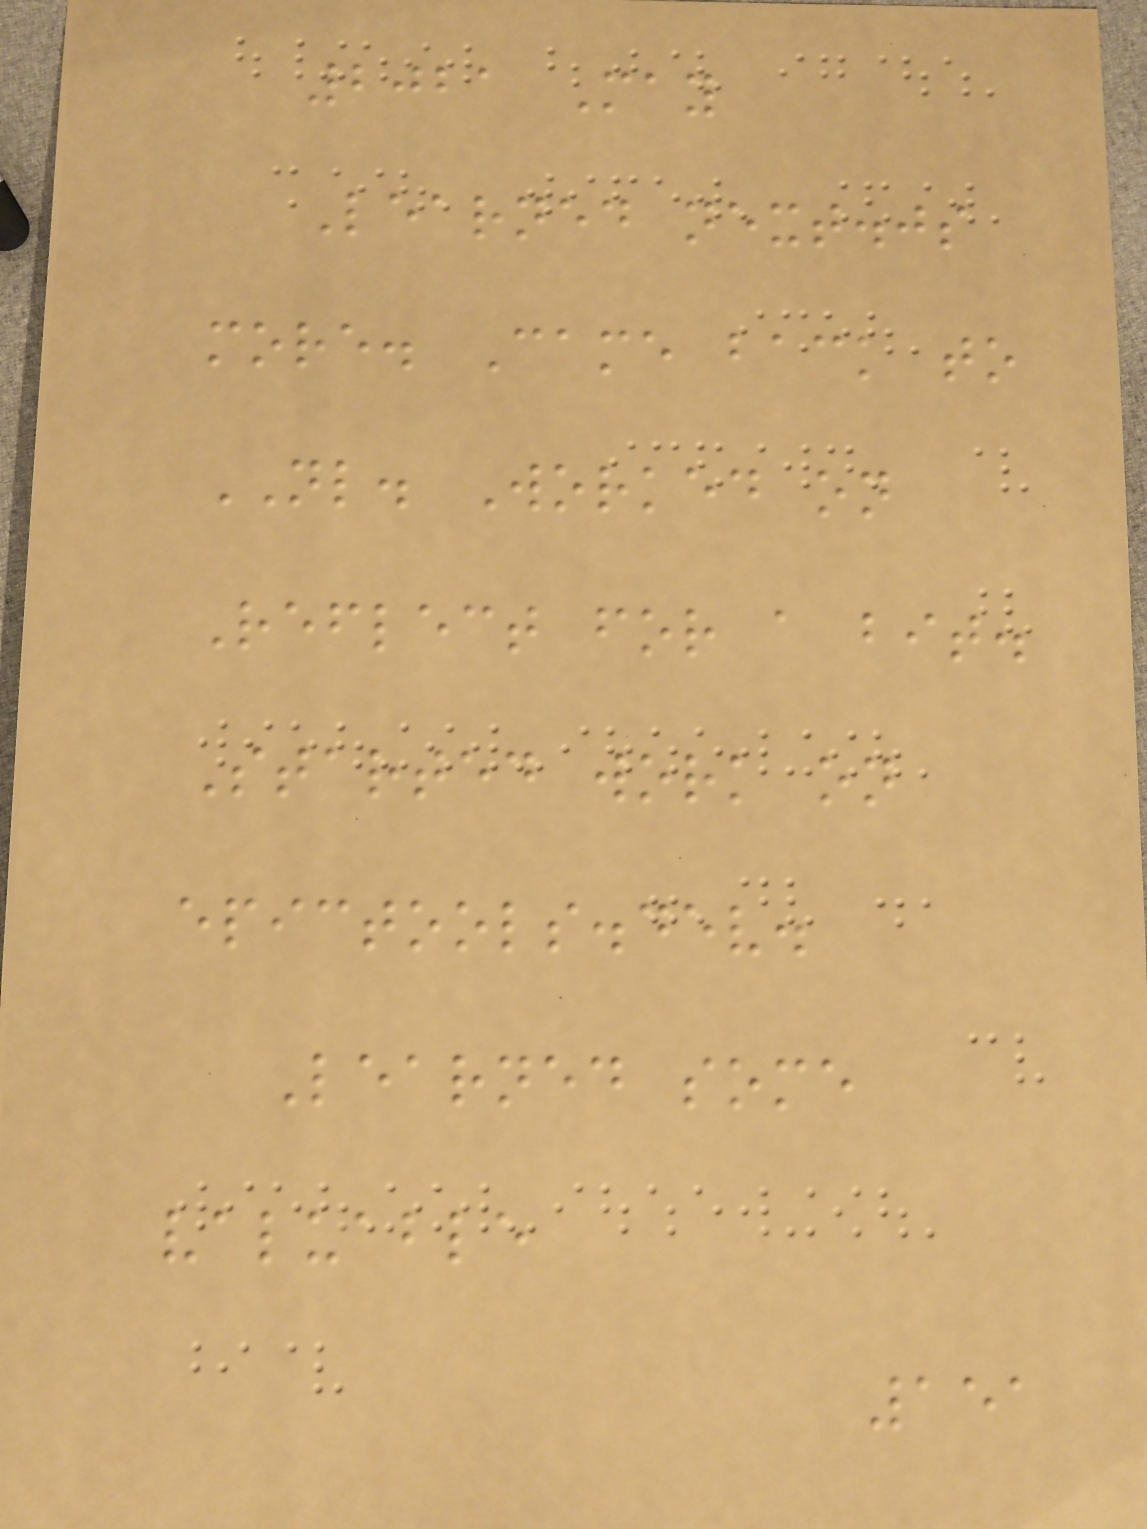2021 May
Learned next.js
more. Came back to
NL. Worked on
Reflect for a bit.
Started work on
epictools.dev.
Learned some
valuable
151
